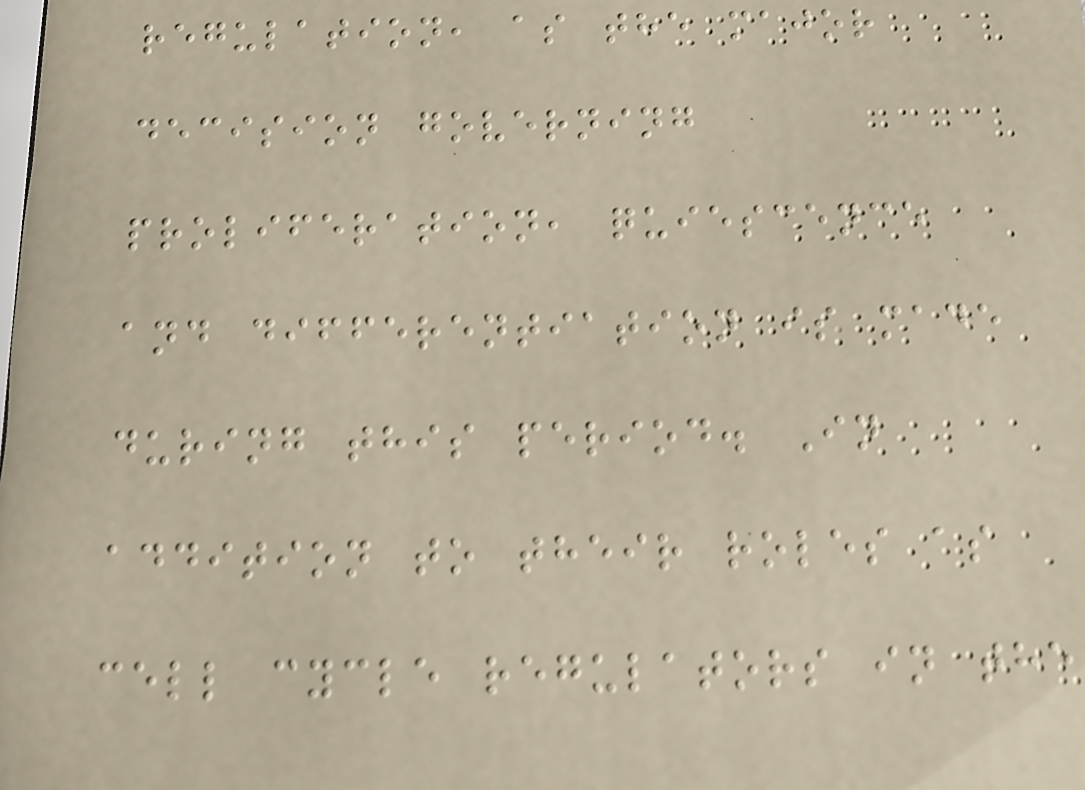regulation, as the major
decision governing
proliferation, quiescence
and differentiation is made
during this period. In
addition to their roles as
cell cycle regulators in the
